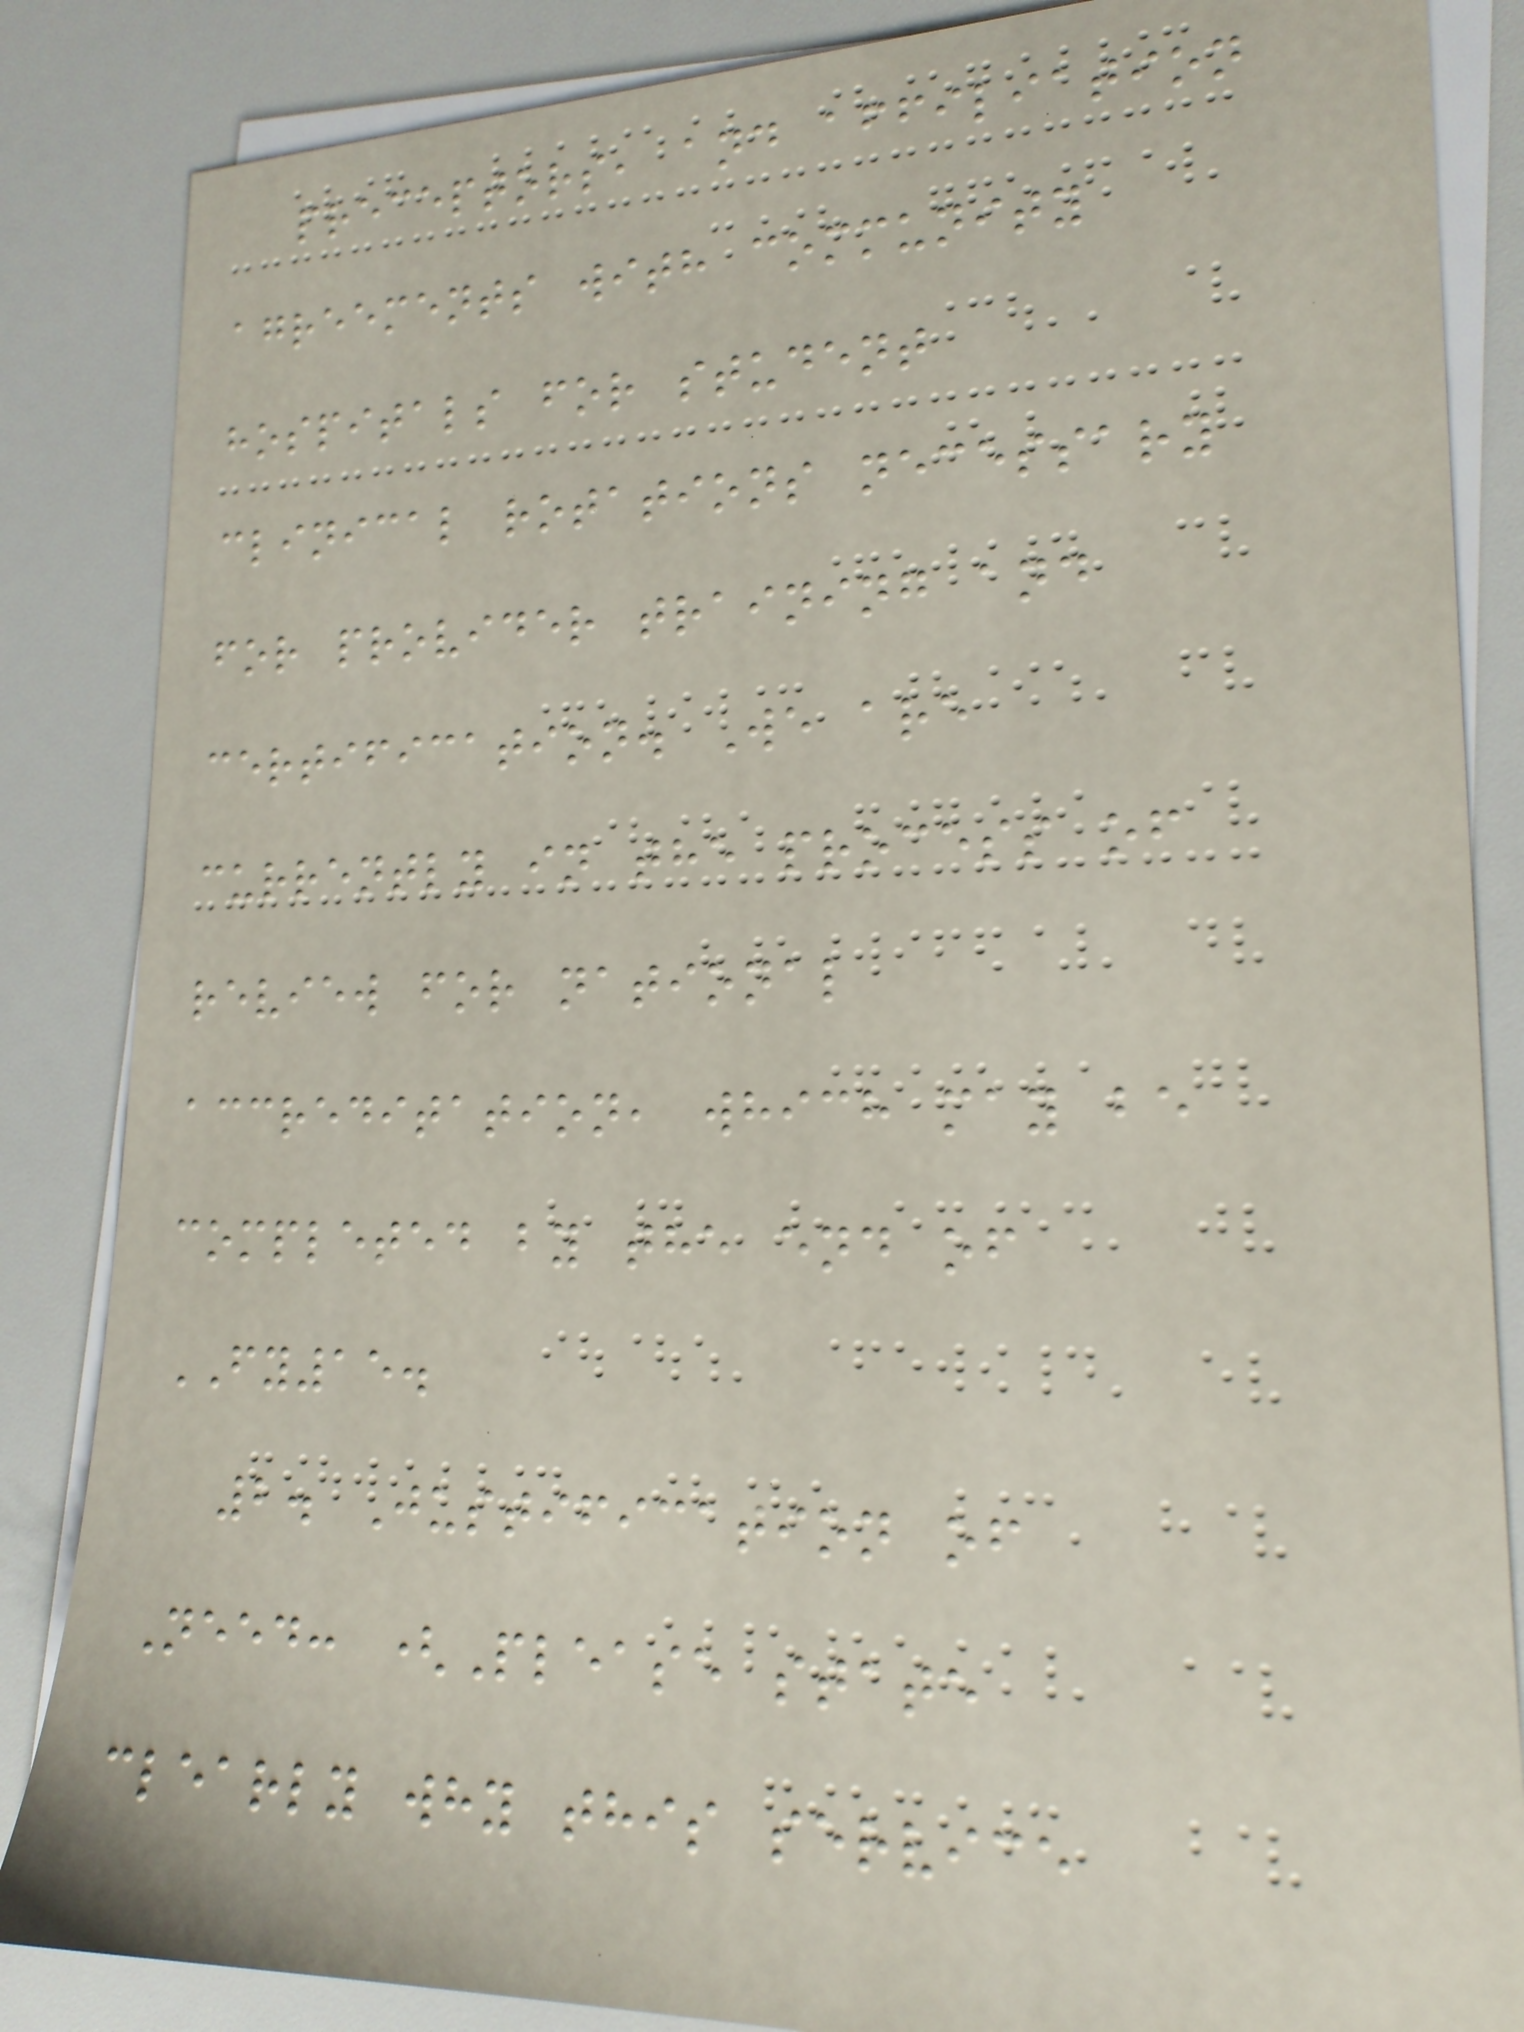preceptors, and affiliation
agreements with community
hospitals for student
clinical rotations necessary
for provider training and
certification. We are
currently in the process of
review for national
accreditation, which may be
completed by the end of
FY15.
2. Justification of
Need: (Please state
clearly why this service
